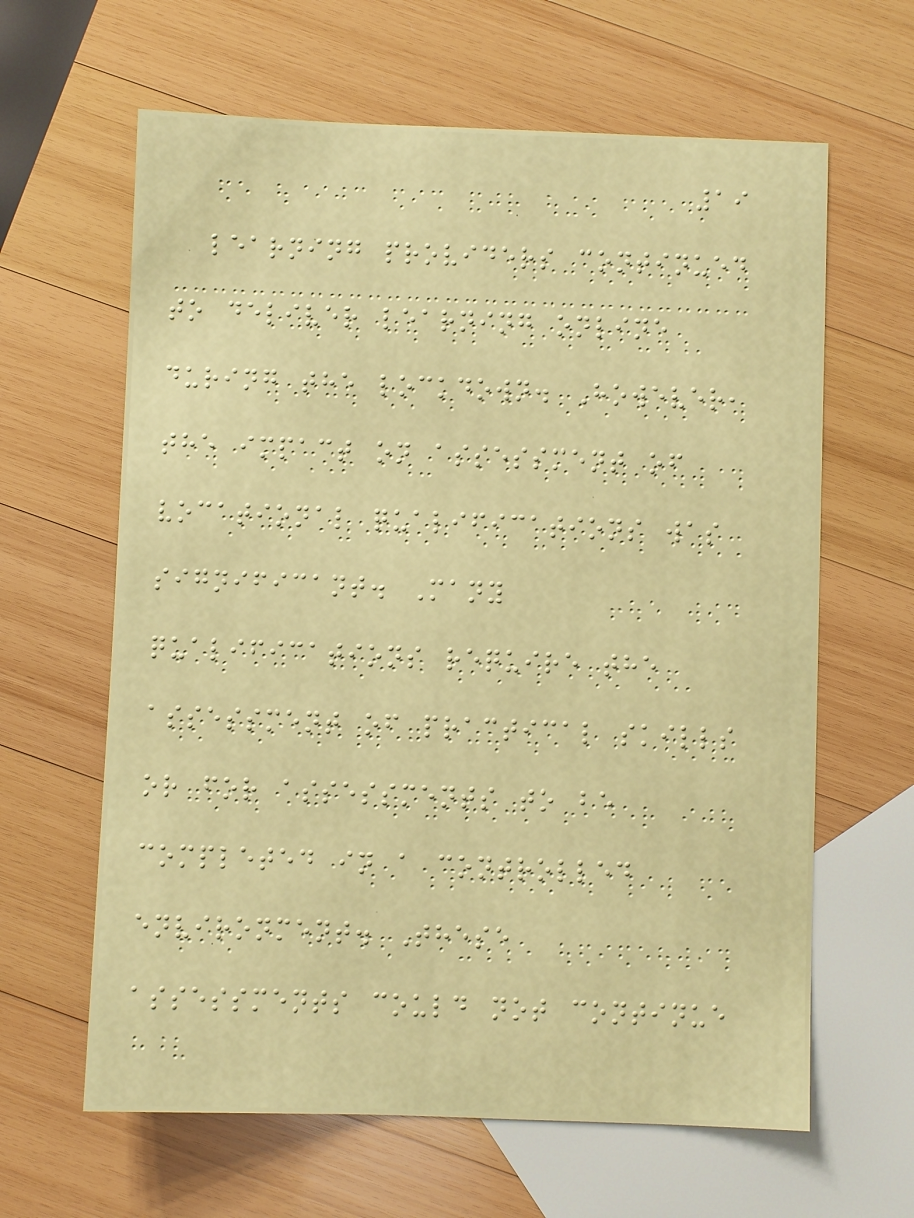19
learning providers continued
to deliver learning online
during the lockdown. However,
the impact on assessment of
vocational qualifications was
significant. Many
qualifications require the
assessment of practical skills
or for assessments to be
completed in a controlled
environment. These
assessments could not continue
